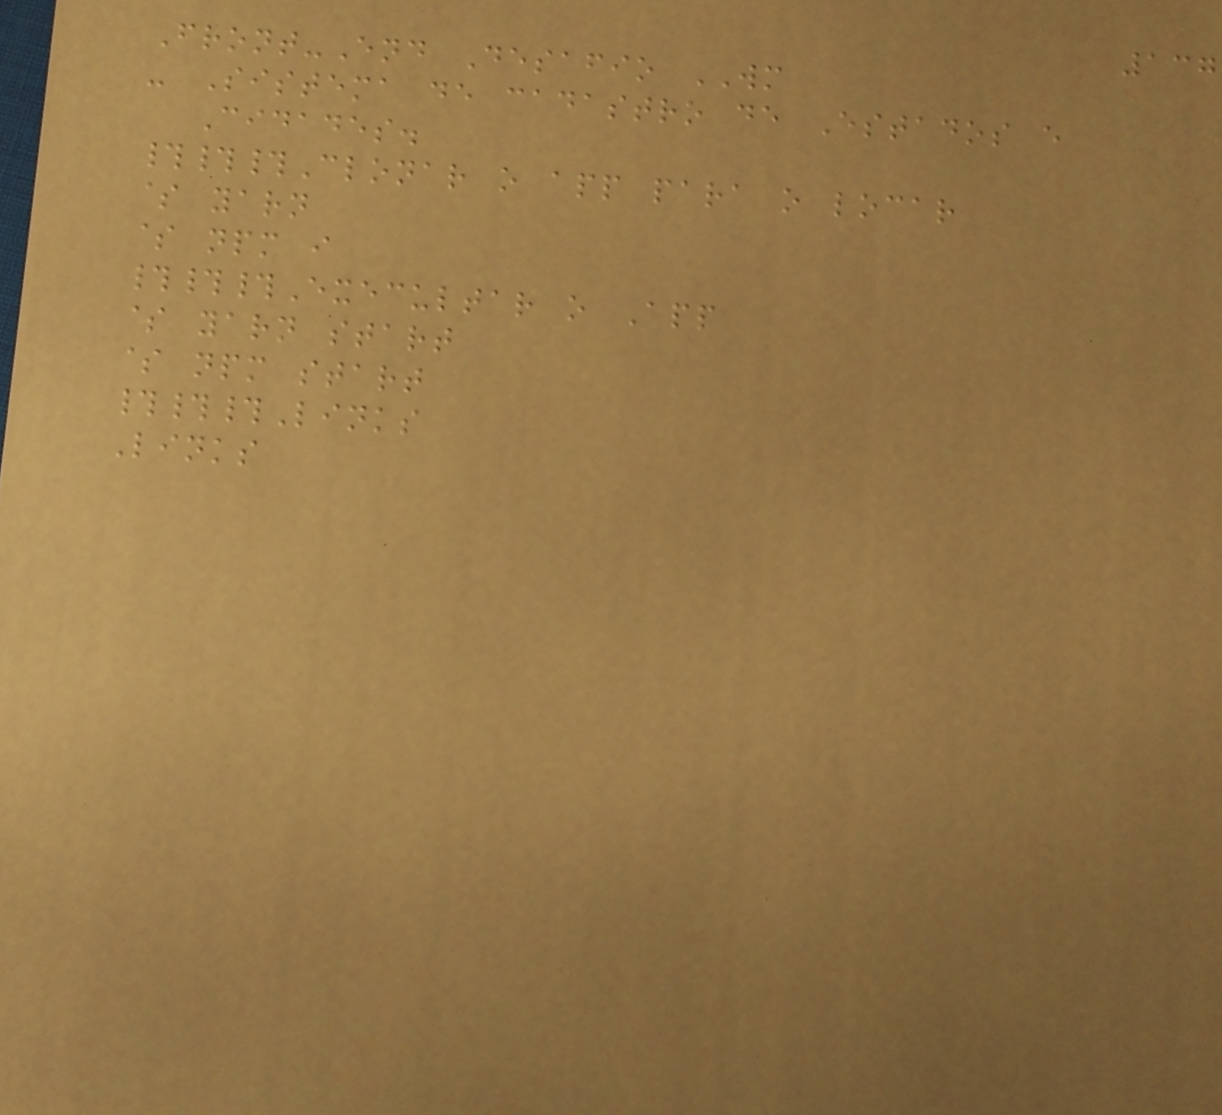137
Front-End Desafio WM
- Sistema de cadastro de Estados e
Cidades.
###Clonar o app para o locar
$ yarn
$ npm i
###Execultar o App
$ yarn start
$ npm start
###Links
Links
